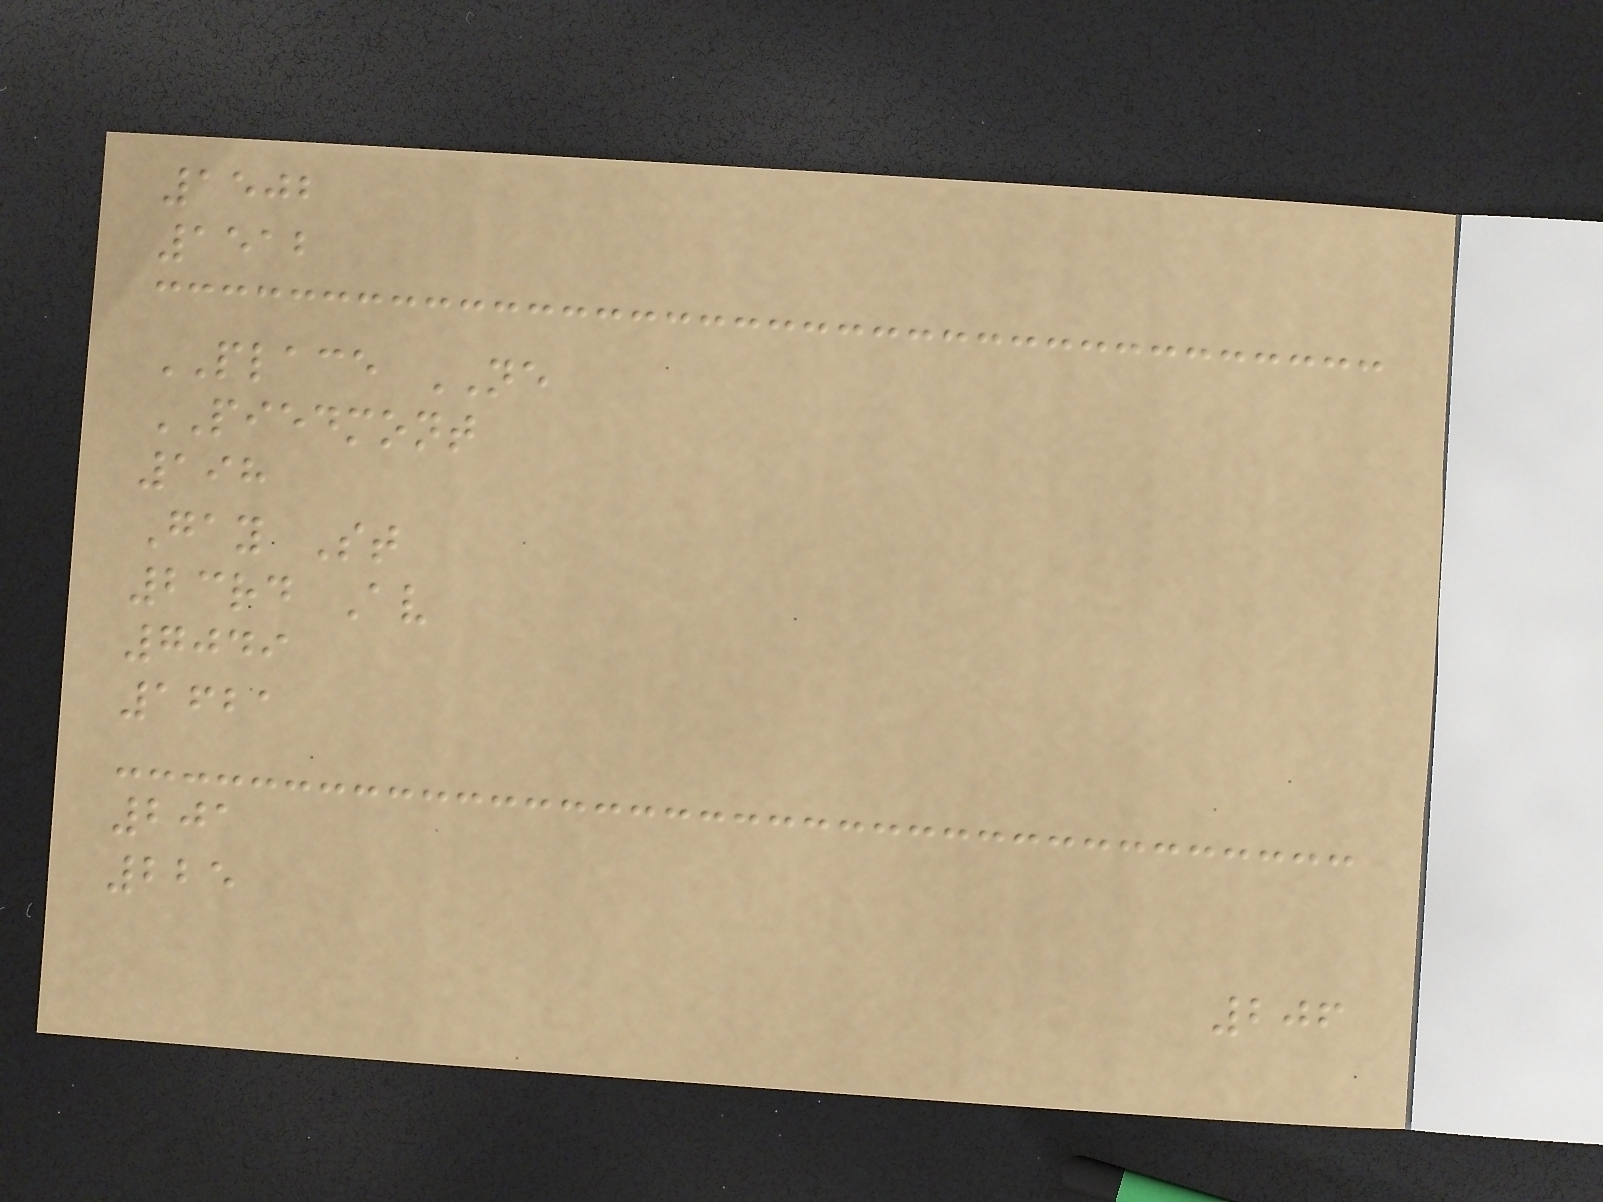1502
1512
PLACE NE
PIEDMONT
198
Gay St
23rd Av
7049
1621
201
225
206
